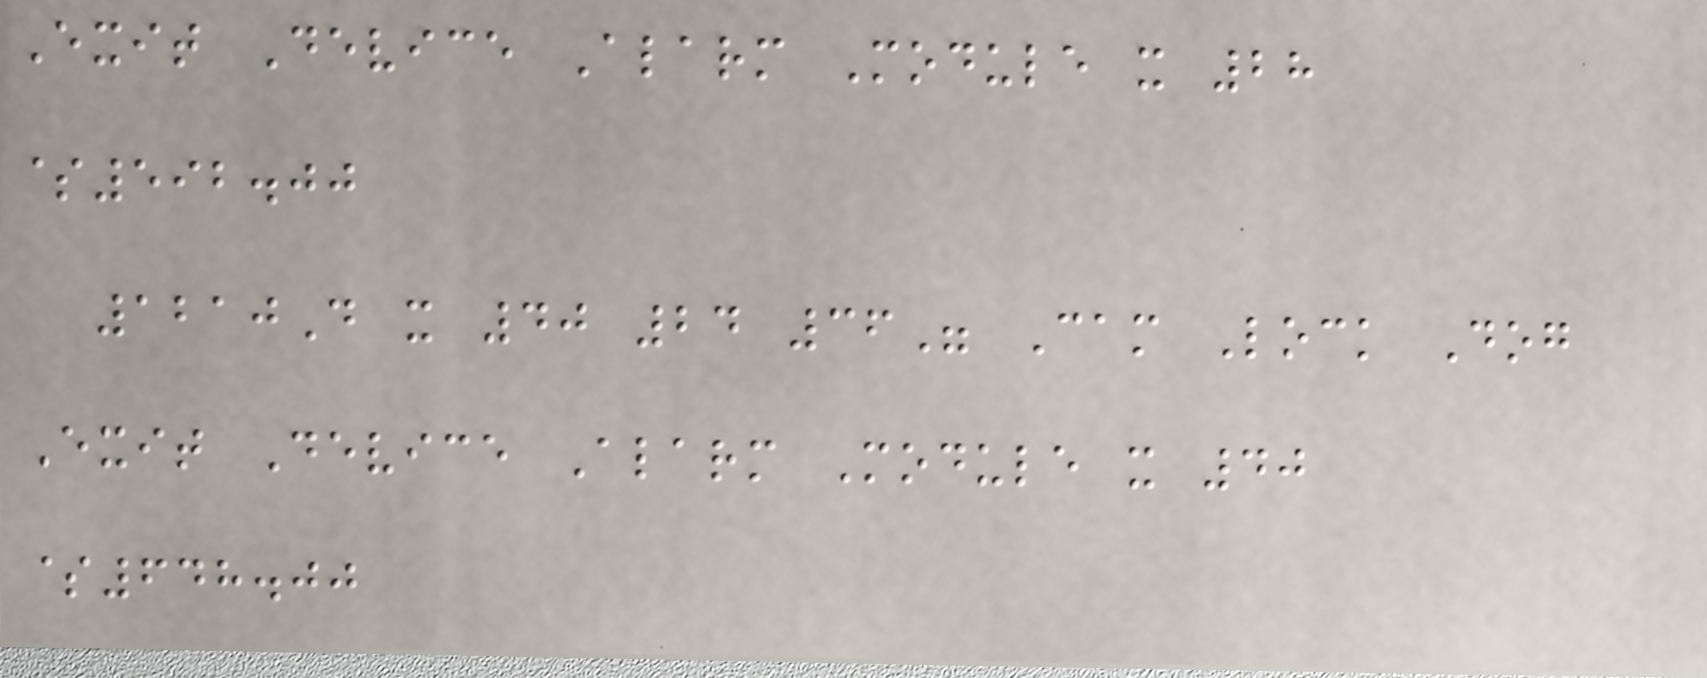Exit Device Alarm Module x 28
$592.00
1210D x 40 24 36" Cam Lock Dog
Exit Device Alarm Module x 40
$648.00
